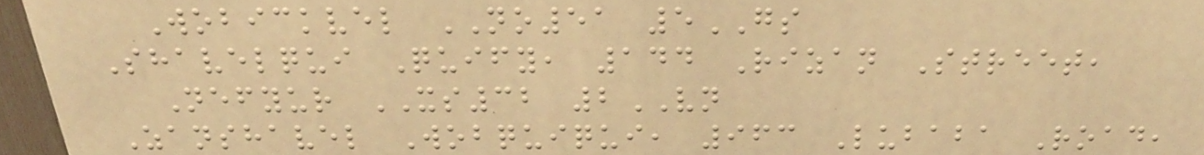Wobickvel NO51 5GS
Shavelqui Quify, 144 Rizan Street,
Nefyur XS32 2VN
Zanshavel Wobquiqui, 963 Lubaba Road,
